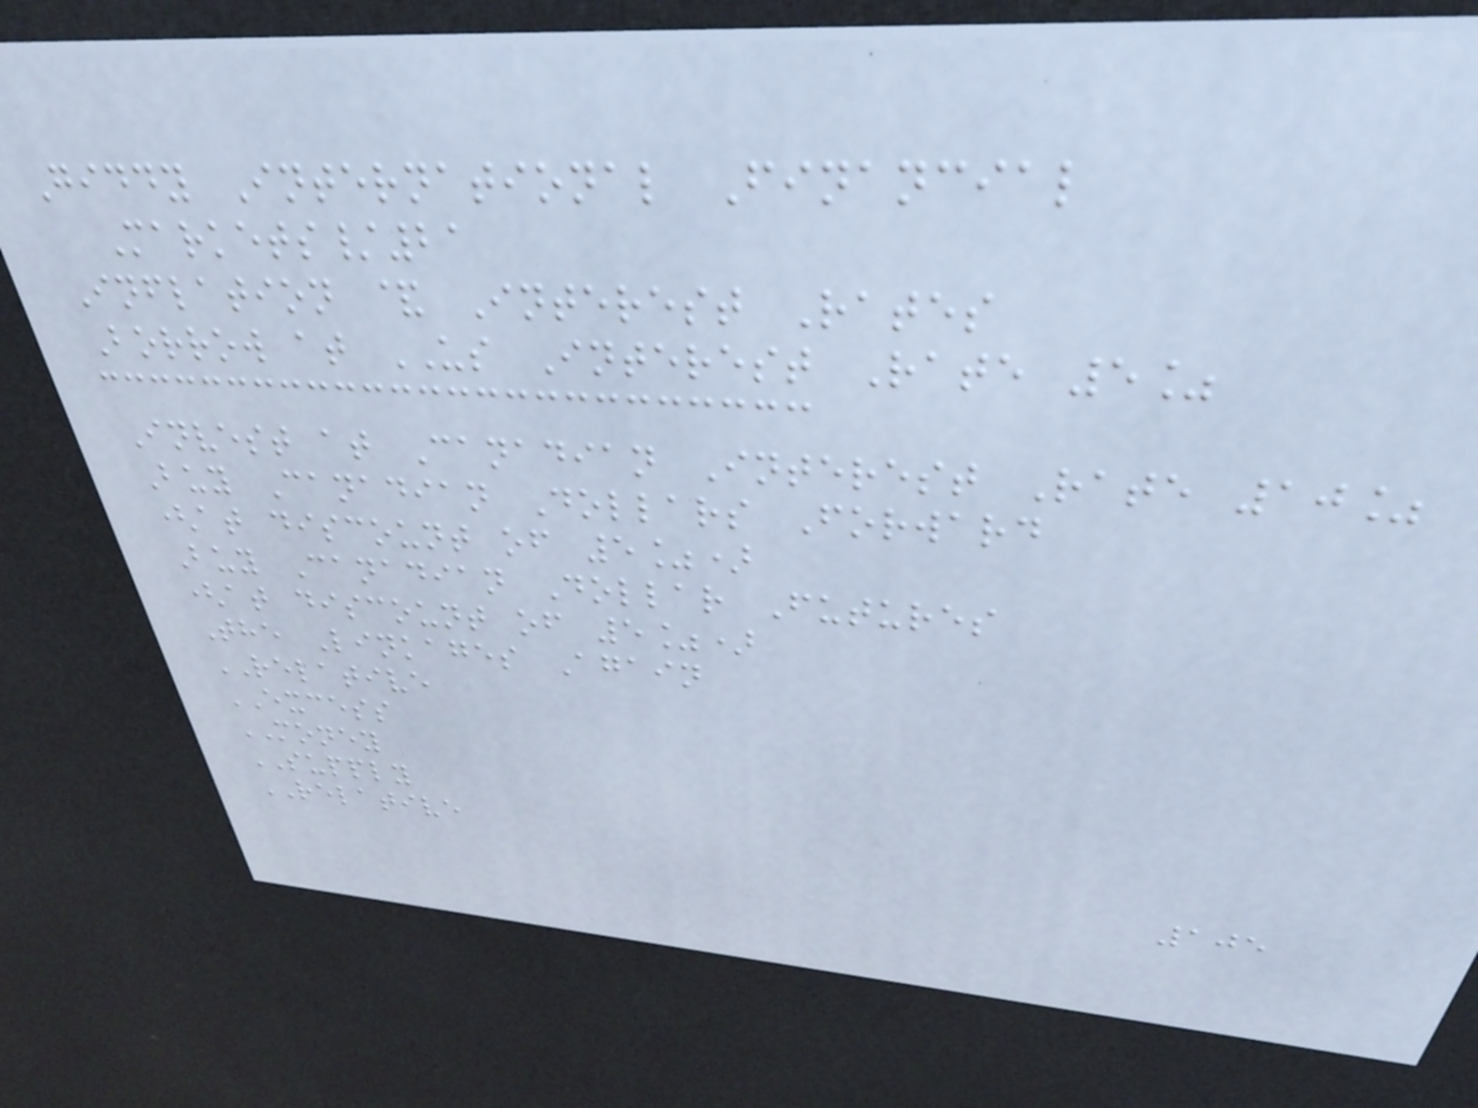Giddy International Financial
Markets/21
Inflation & Interest Rates
Borrow at US Interest Rate 5%
Invest at Canadian Interest Rate 10%
Buy Canadian Dollars Forward
(at discount of 5%)
Buy Canadian Dollar Futures
(at discount of 5%)
The Linkages Again
RELATIVE
EXCESS
MONEY
SUPPLY
RELATIVE
105
